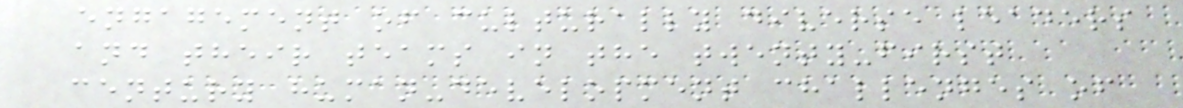engagement of culturally diverse leaders
and their teams in the twenty-first
century human-development challenges of
